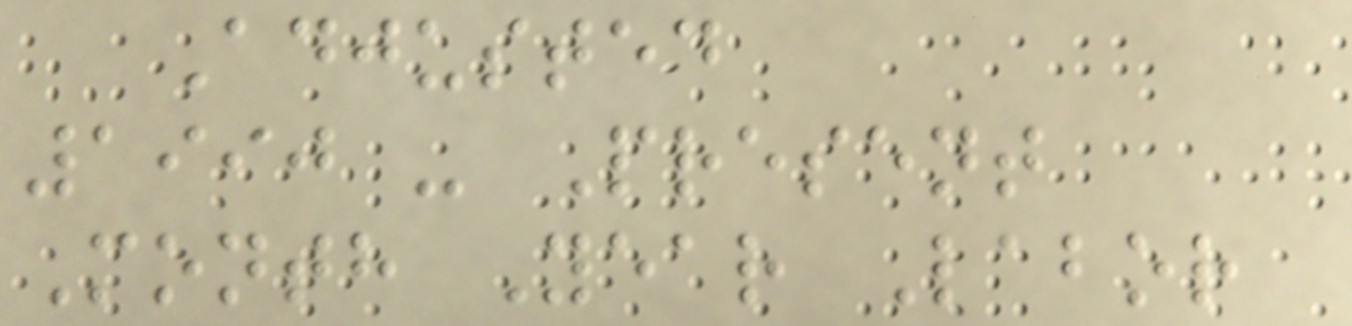Adjusted
1990 - Present
Month Year Labor
